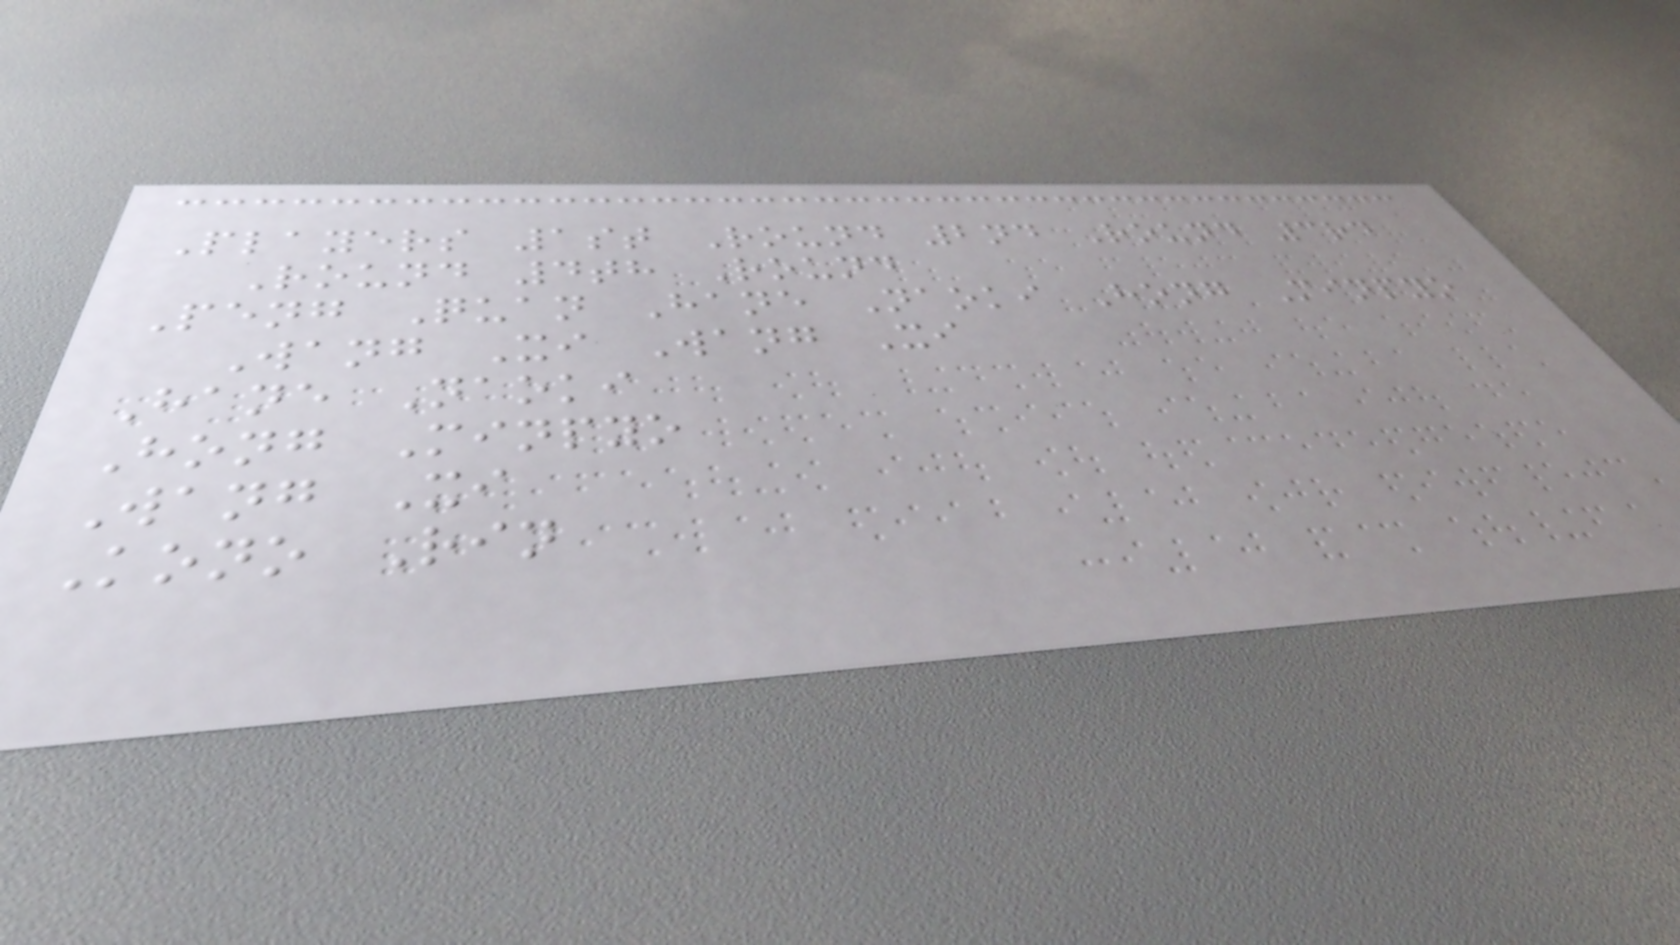Players 1st Round 2nd Round 3rd
Round 4th Round
Peng Quan Hane Naoki Hong Minpyo
Wang Xi Wang Xi
Hane Naoki
Hong Minpyo
Wang Xi
Kono Rin
